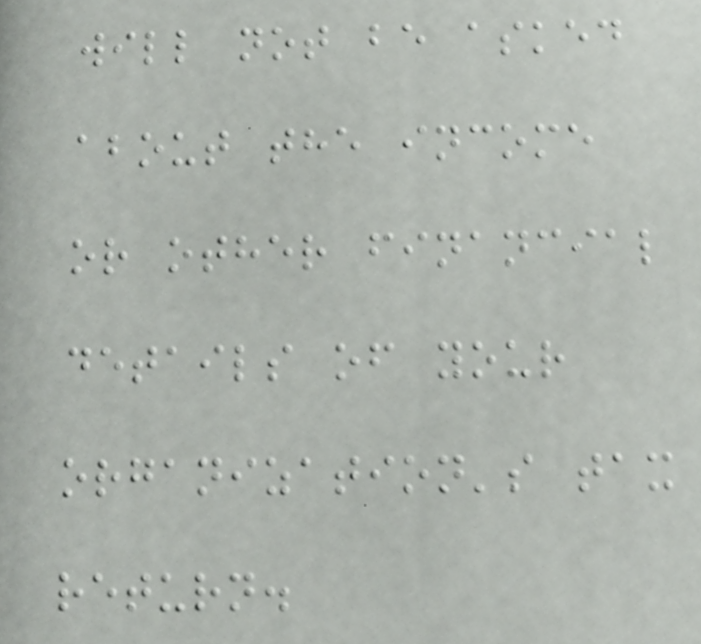will not be asked
about the income
or other financial
details of your
organization's tax
return.
